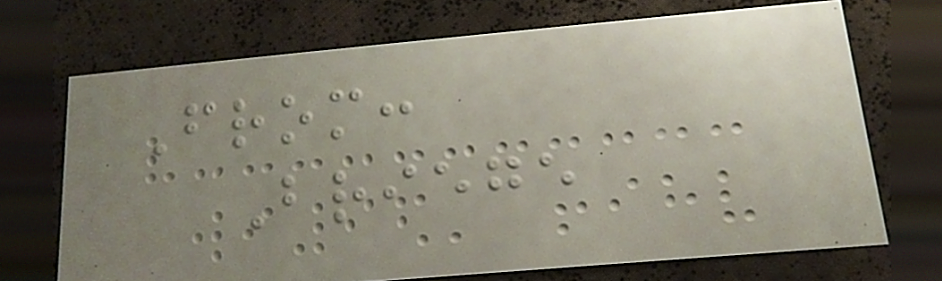From:
Briege
